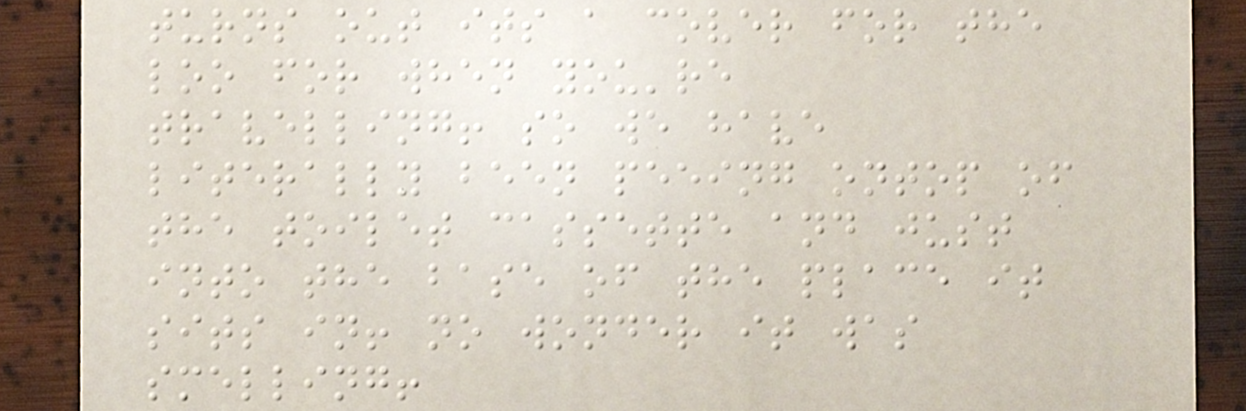turns out its a cover for the
loo for when you're
travelling! so we have
literally been peeing ontop of
the toilet cassette and just
into the base of the place it
sits in! no wonder it was
smelling!
